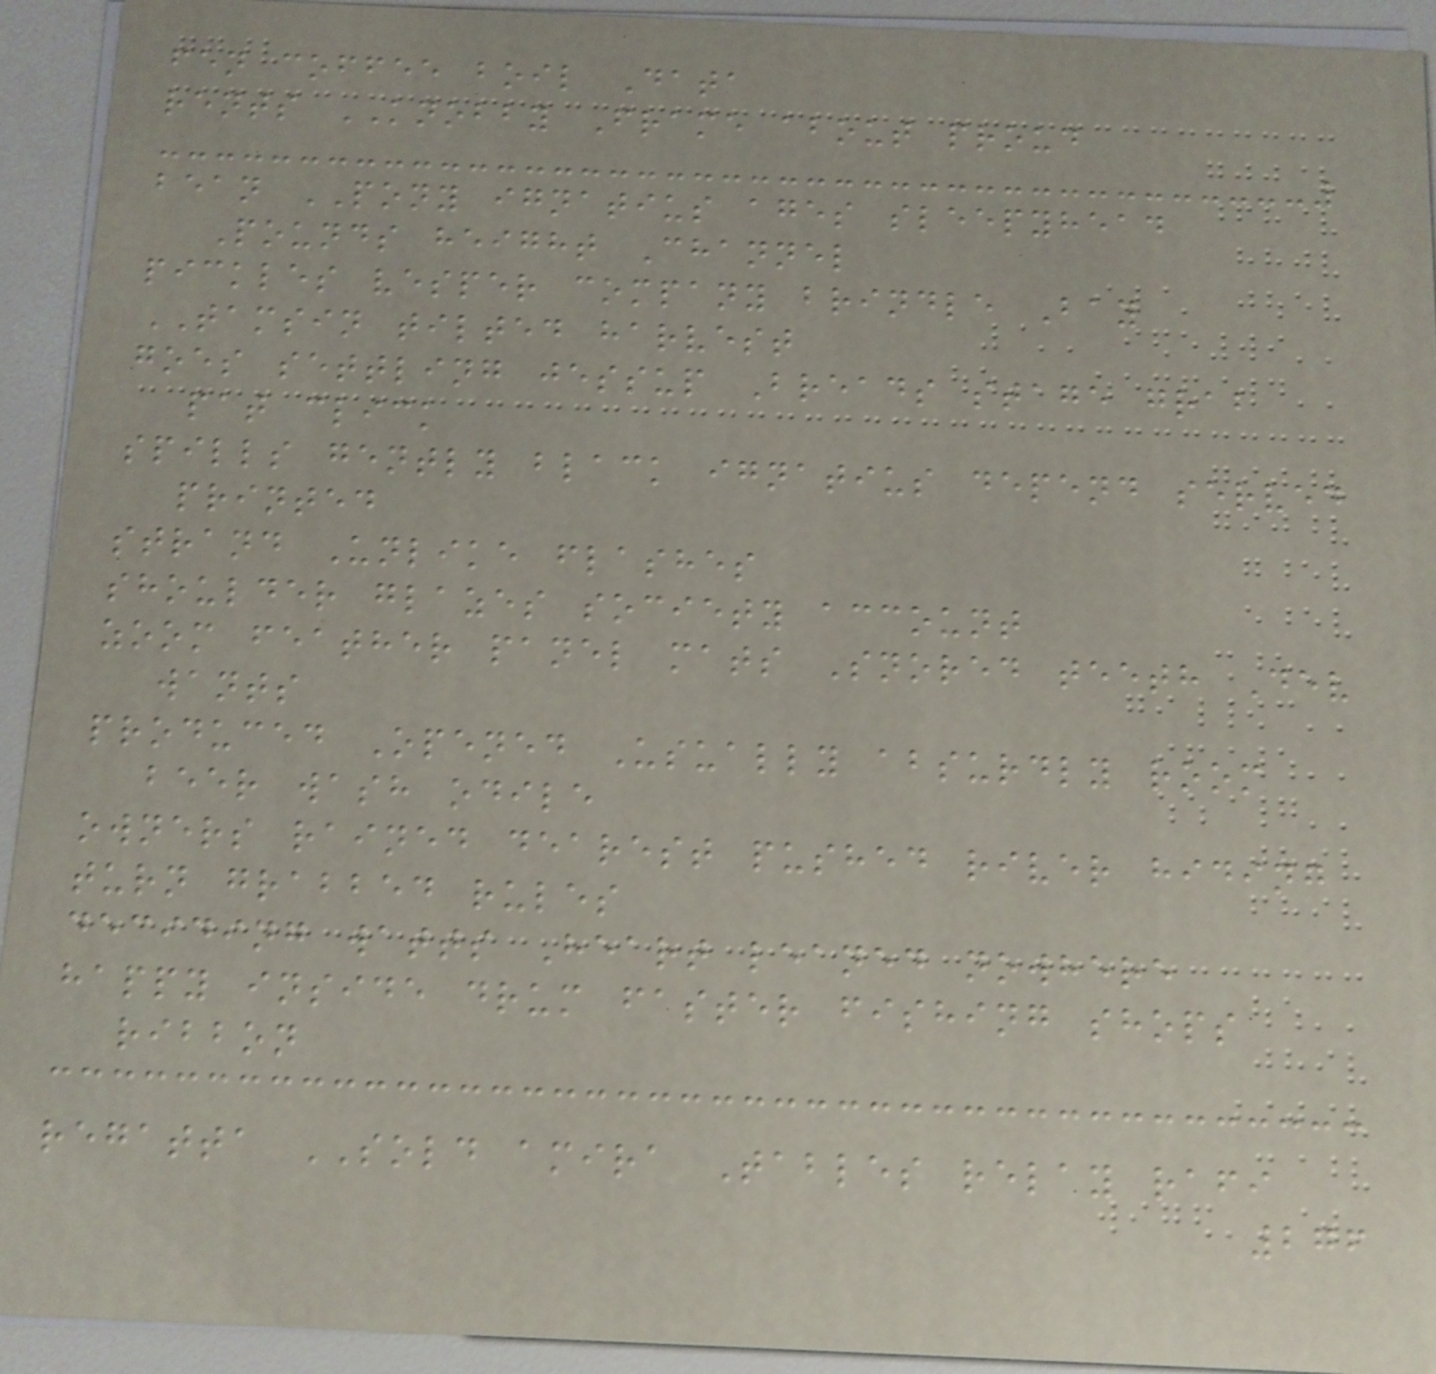fen coffee boil Data
rents KNOBBY Frame about proud
bean PONY ignatius ages sleepyhead
Pounds height Channel
pickles vesper company brindle Bay
TAMSIN tilted harvest
goes settling jessup Breads stage grab
pat click
spills gently black ignatius depend served
printed
strand Unlike flashes
shoulder glazes society account
zoom feather panel mats Snored teeth Dev
wants
produced Opened Usually absurdly room
beer wash odile
owners rained dearest pushed river hiding
turn grabbed rules
deciding watts Heart leaned nowhere
happy inside drum faster fishing shops
ribbon
regatta SOLD amira Tables relay rafi
276
